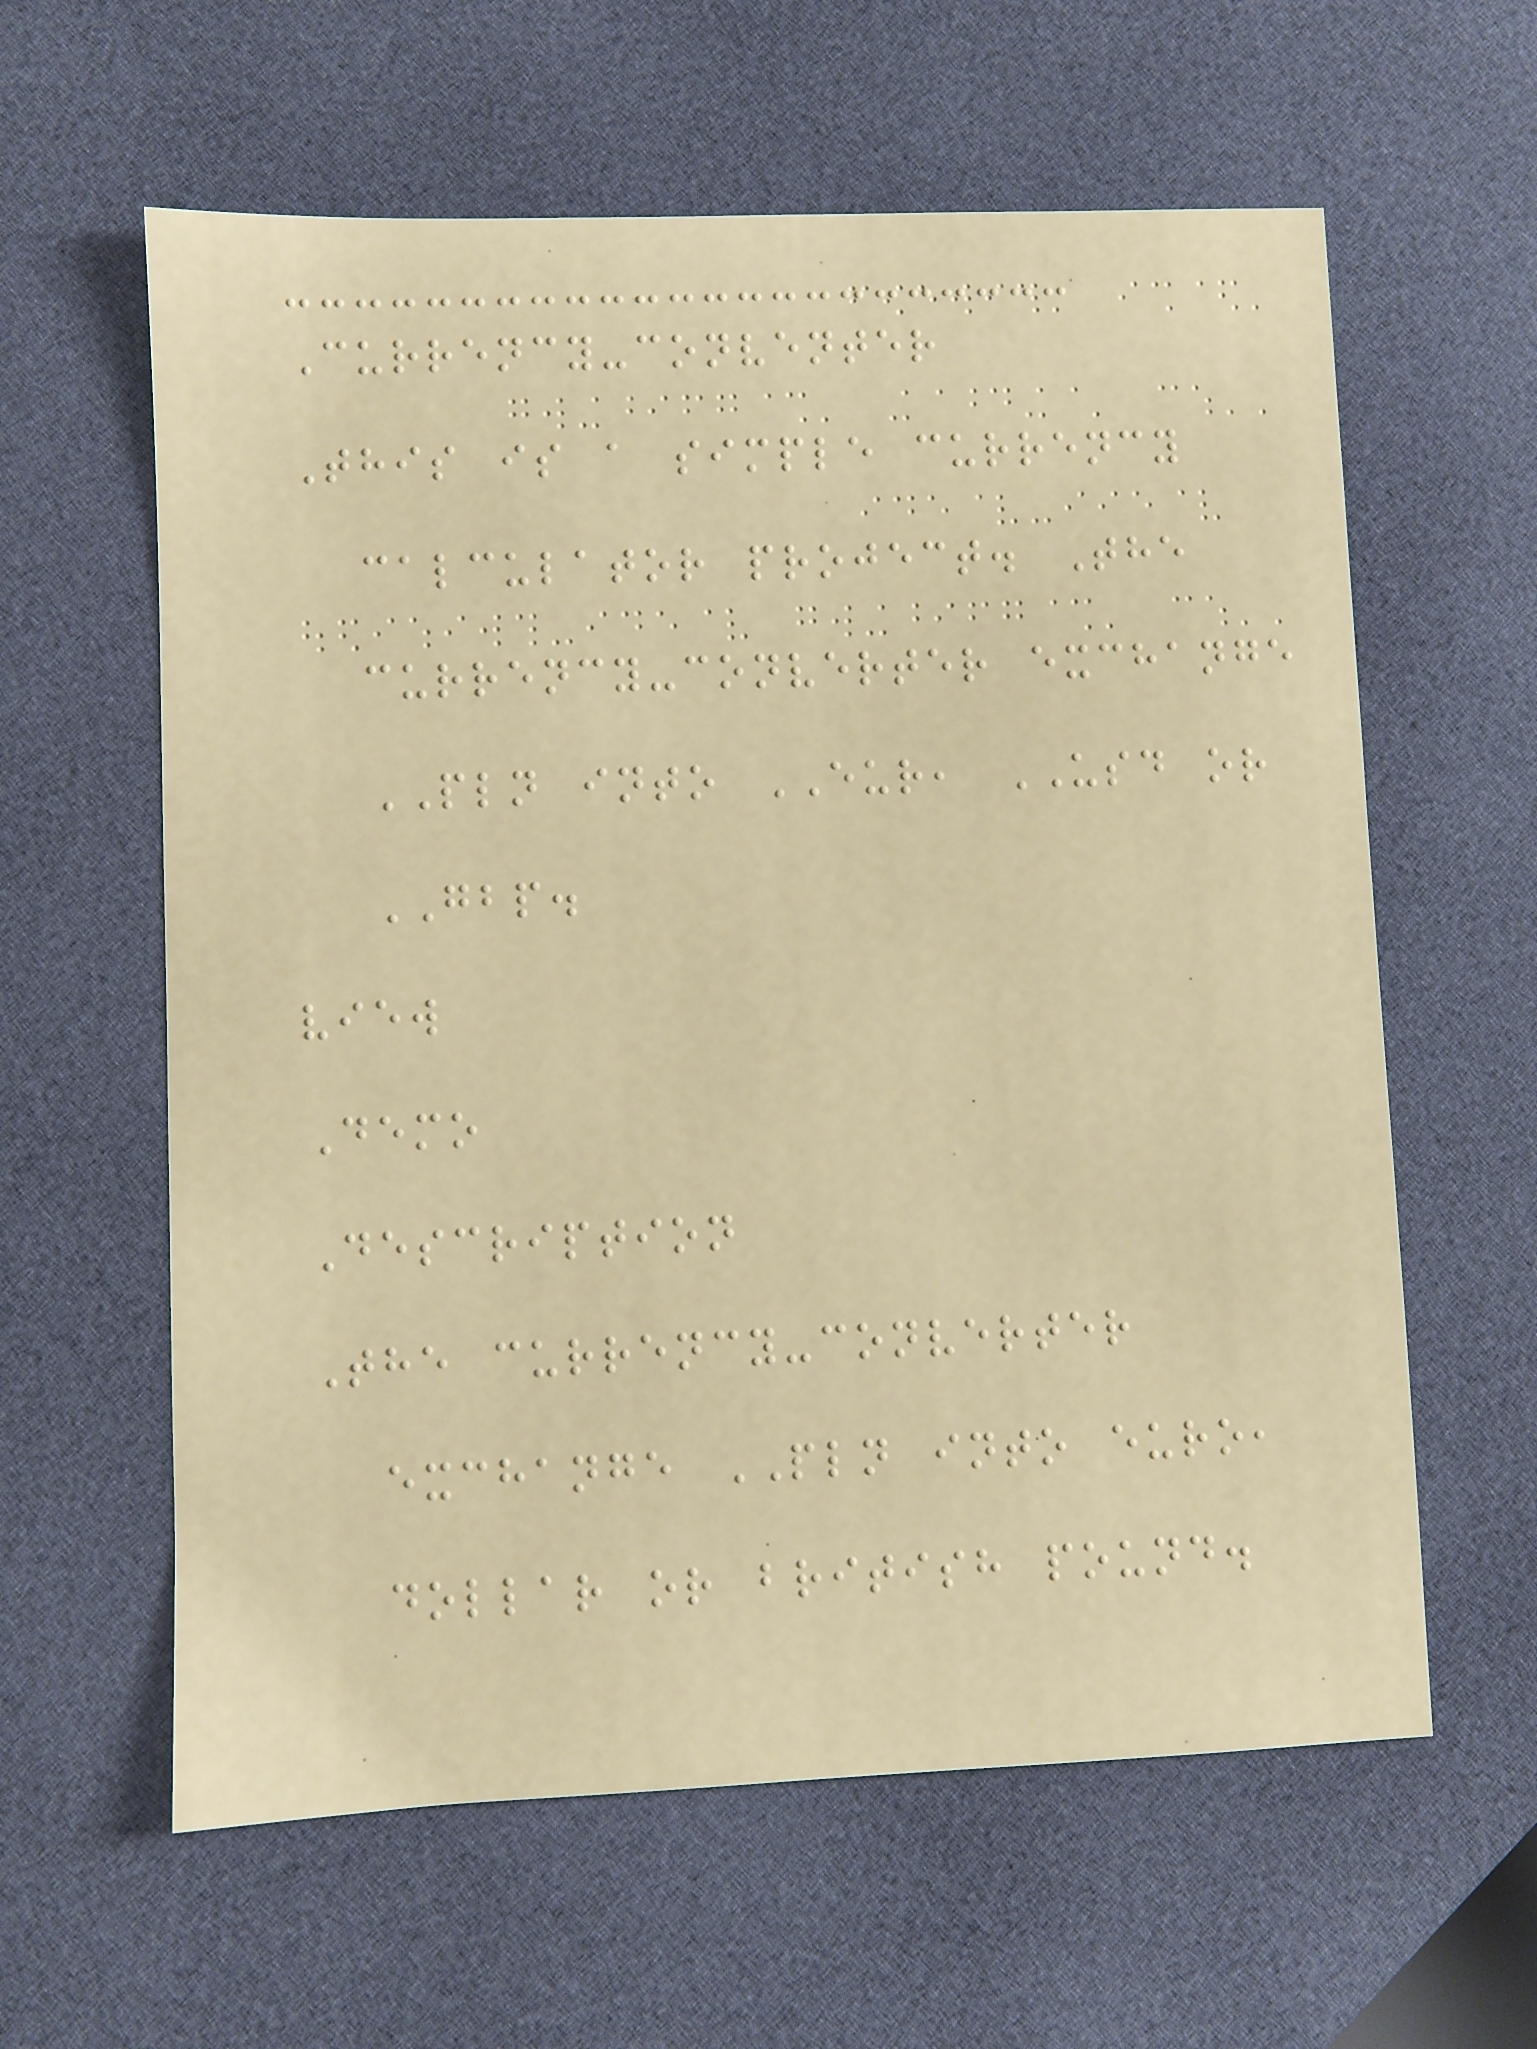Currency-conventer
This is a simple currency
calculator project. The
currency-converter exchange
PLN into EUR, USD or
GBP.
view
Demo
Description
The currency-converter
exchange PLN into euro,
dollar or british pound.
